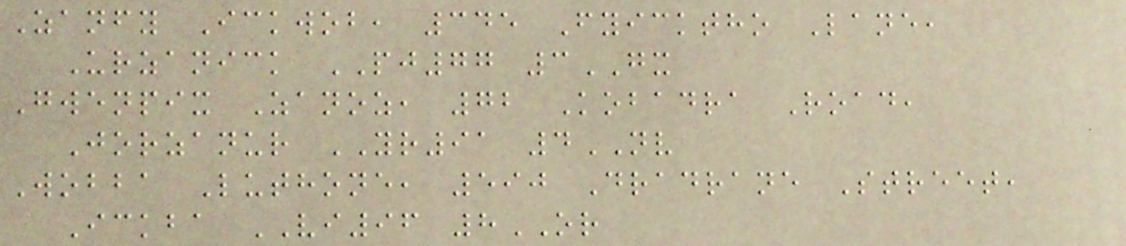Zanfy Ickwob, 345 Fyicktho Lane,
Urzanick PJ77 3GX
Gwenpix Zanoz, 72 Kobadra Road,
Jorzanur YR91 4NV
Wobba Luthone, 590 Dradrane Street,
Ickba VI96 8OR
